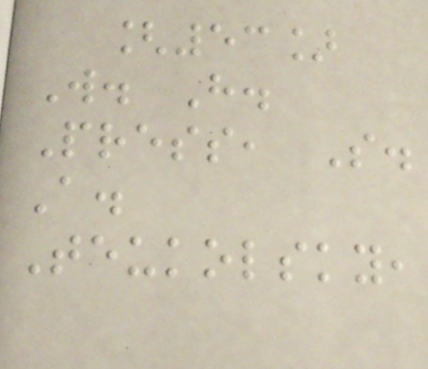[53]
W. H.
Press, S.
A.
Teukolsky,
